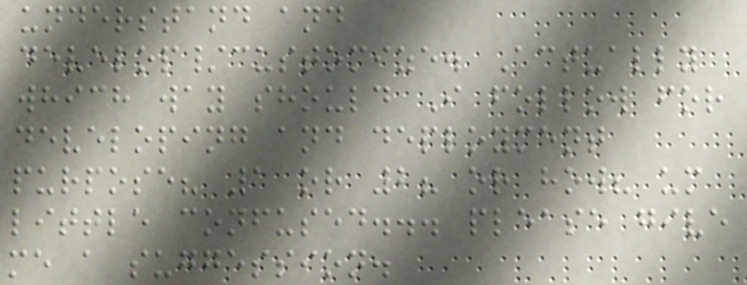understand and
develop/customize. Actually
which way should I follow for
developing and deployment
purpose? 1 or 2? or how? um
little confused... please give
me a suggession.
